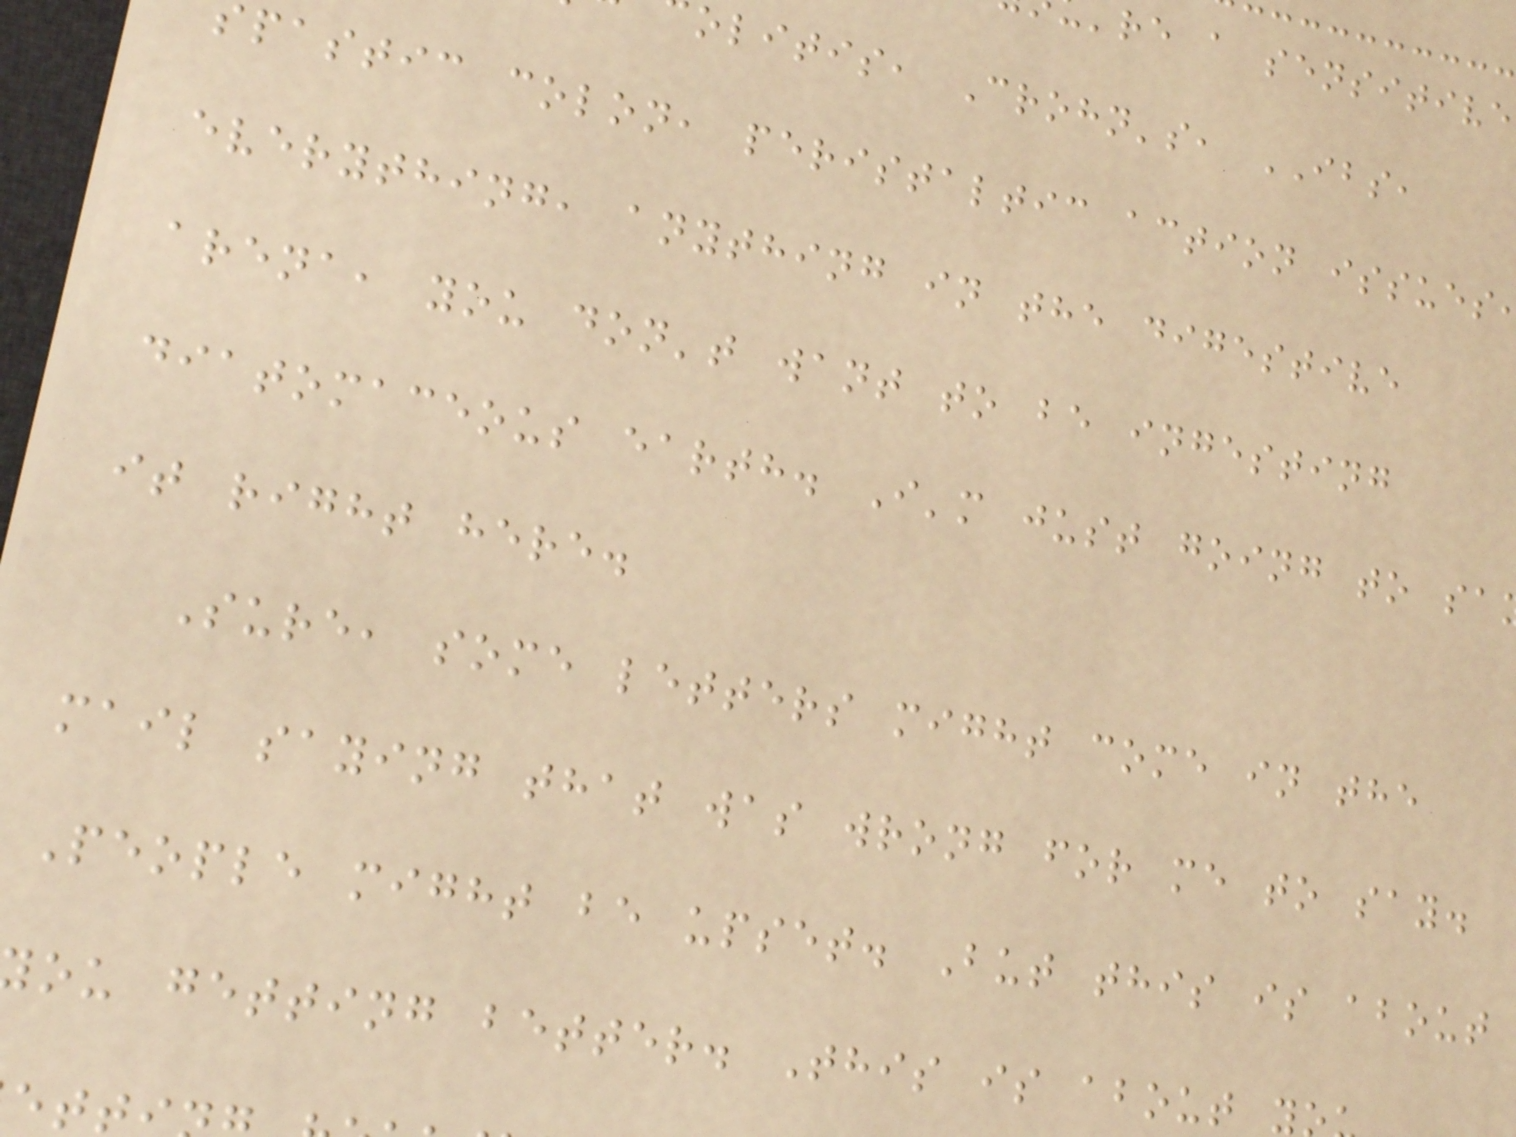're a sensitive
olitis, Crohn's, IBS,
pastic colon, peristaltic action issues
everything, anything in the digestive
arena, you don't want to be ingesting
diatomaceous earth. I'm just going to sa
it right here.
Sure, some letters might come in the
mail saying that was wrong for me to say.
People might be upset. But this is about
ou getting better. This is about y
